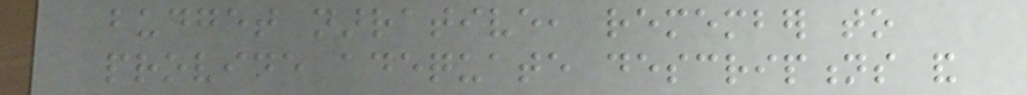budget narrative, remember to
provide adequate descriptions and
